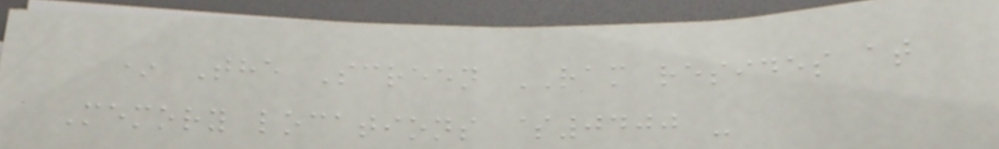* The Screen RAM resides at
Memory locations $0400 -
